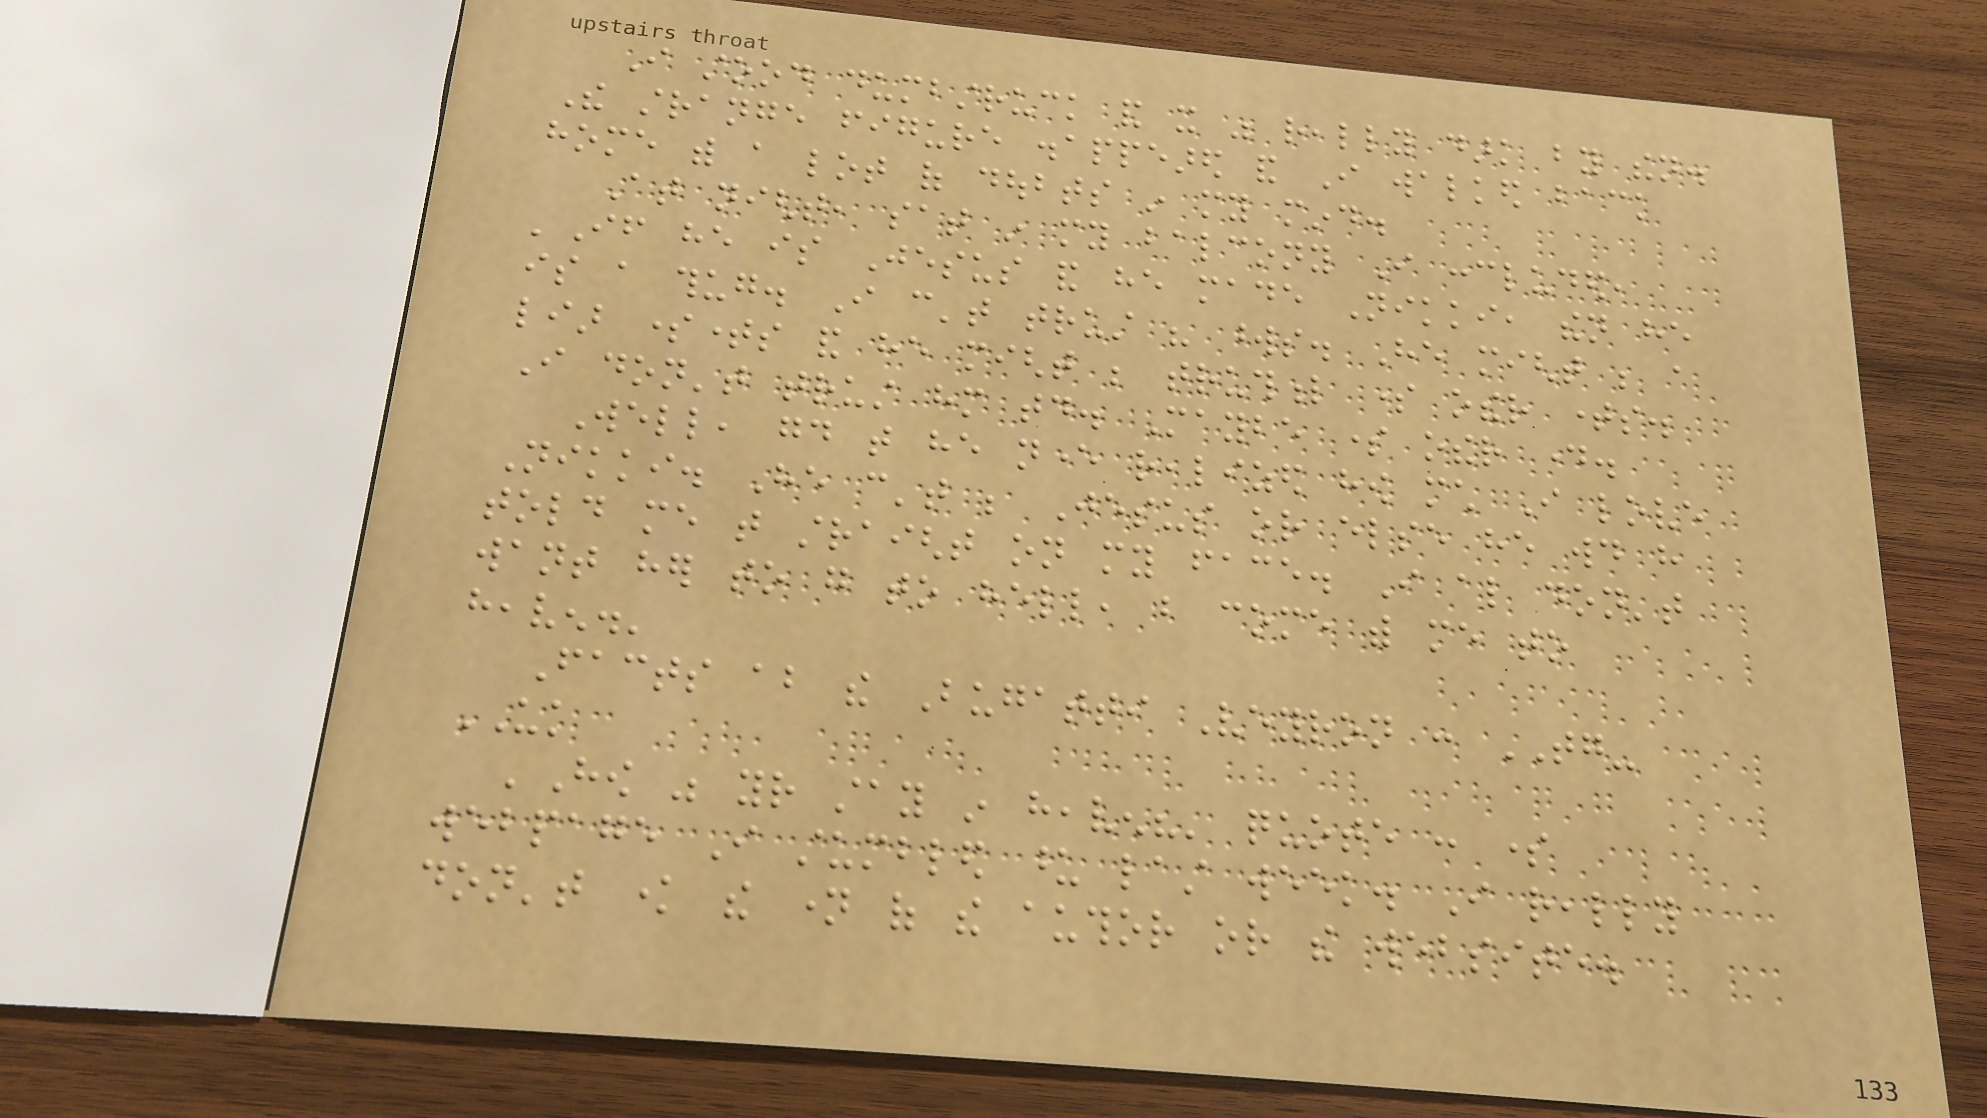I stood dumbstruck and it was really dark by then.
The strange figure disappeared and I walked back
home with a lot of doubts in my mind.
At night, sat in my balcony I concluded,
'If he is Jesus and he made Nikki, then he
is a thug. I can't trust his words. He might be a
liar sometimes and he might be truthful some other times.
I don't trust him today. Maybe some other day.
Well, good that he never realized how much I love
Nikki. He can't be Jesus or else he would have
told me that straight on my face. I also don't
want her to go to hell, but come with me to
heaven.'
Facts about the Bugatti Veyron : TG-
UK
'How was your stay in heaven?' quote : some
webpage I stumbled upon last week. I really
don't know the name of the author or the website.
